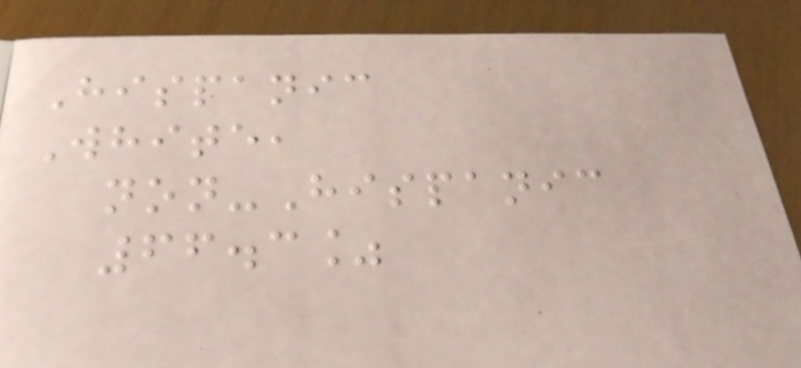Hispanic
White,
non-Hispanic
66.3%
